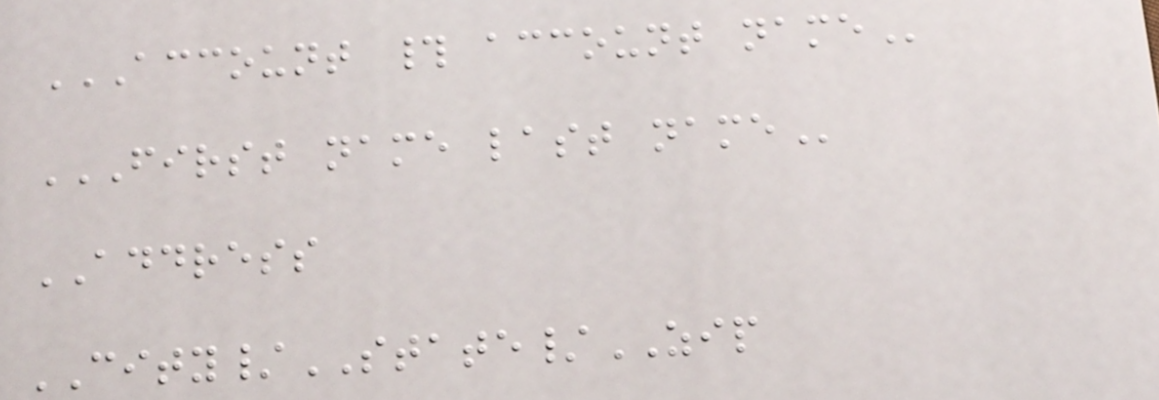ACCOUNT # ACCOUNT NAME
FIRST NAME LAST NAME
ADDRESS
CITY/STATE/ZIP
